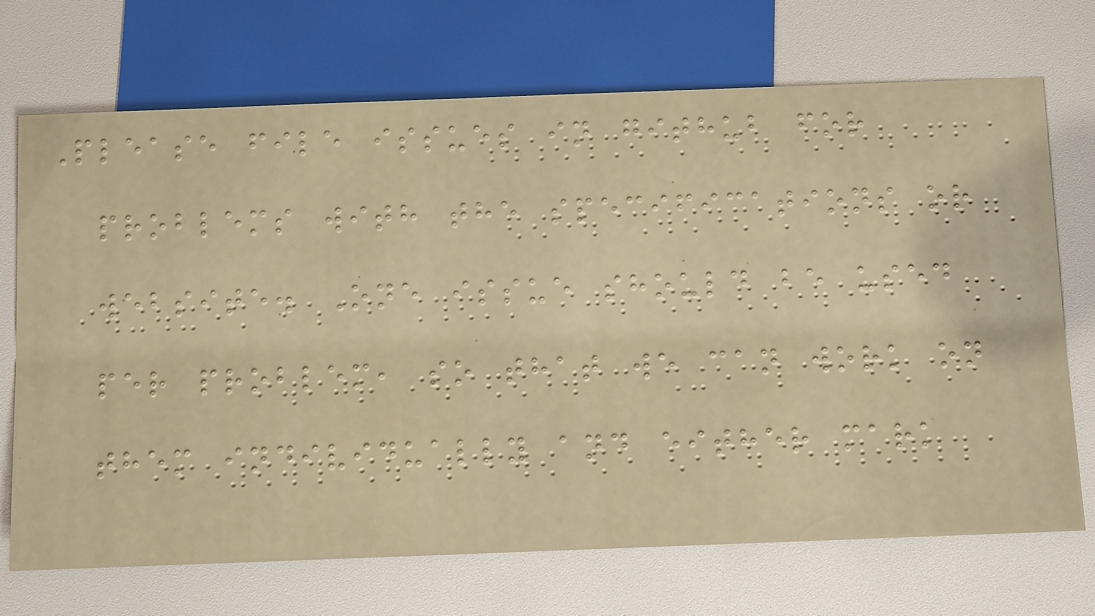Please file issues in github for
problems with the specifications or
website. One issue should be used
per problem, so that we can work on
them individually and either mark
